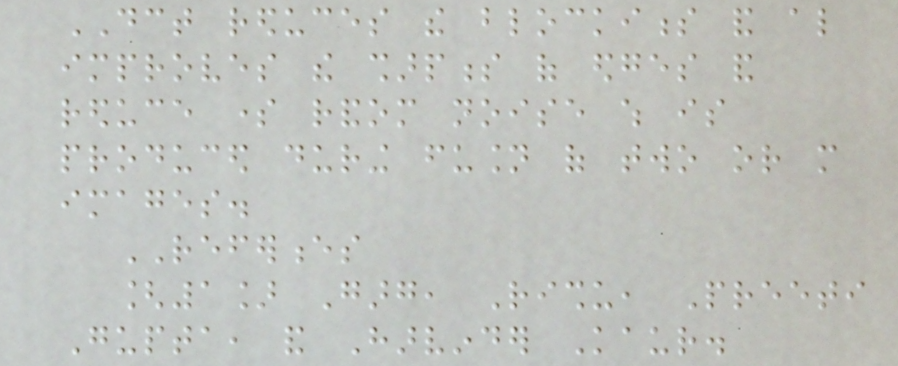DCT reduces the blockiness and also
improves the sharpness of edges and
reduce some random noise which is
produced during fusion of two or more
images.
REFERENCES
[1] Garg, Rishu, Preeti
Gupta, and Harvinder Kaur.
